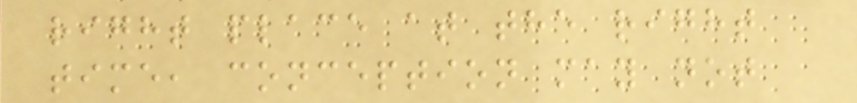right place at the right
time, conception may not
